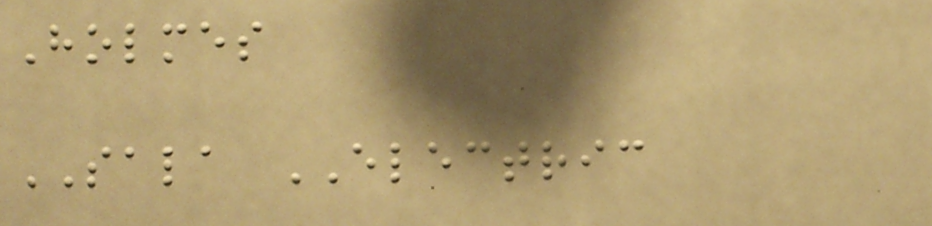Holmes
SALA ELECTRIC
